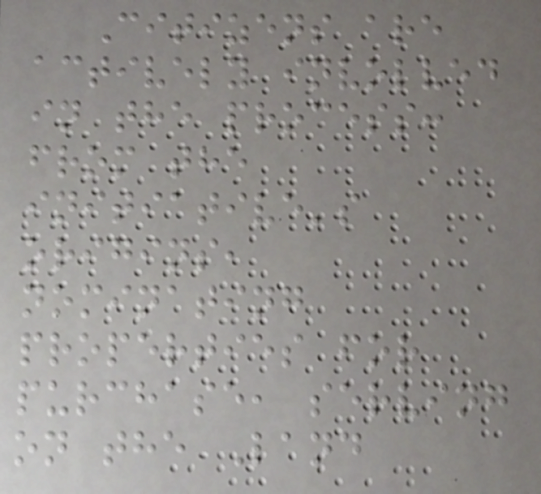Citizens are
actively involved
in the process:
from the
initiative's
origins,
nominating
properties for
purchase, serving
on the Land
